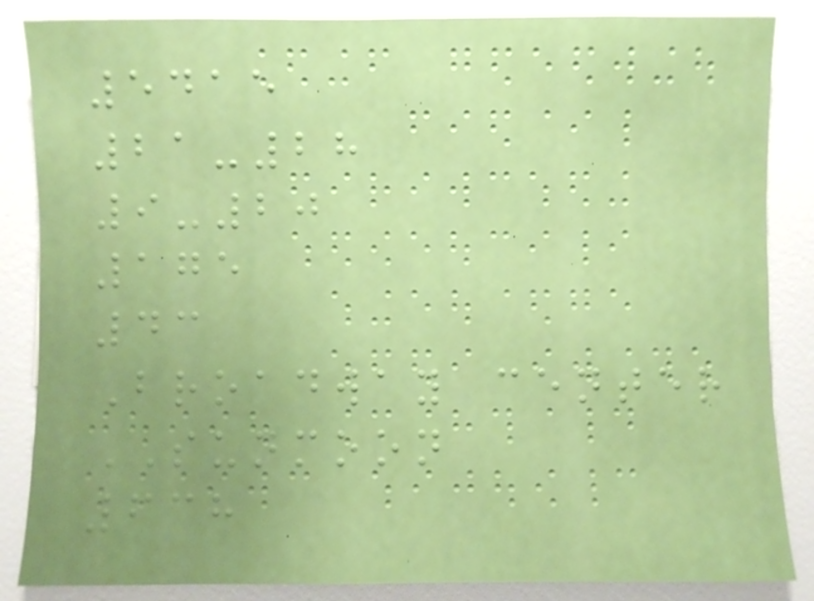5415
21-28
9-20
175
43
Broadway center
SUNMOON
638
